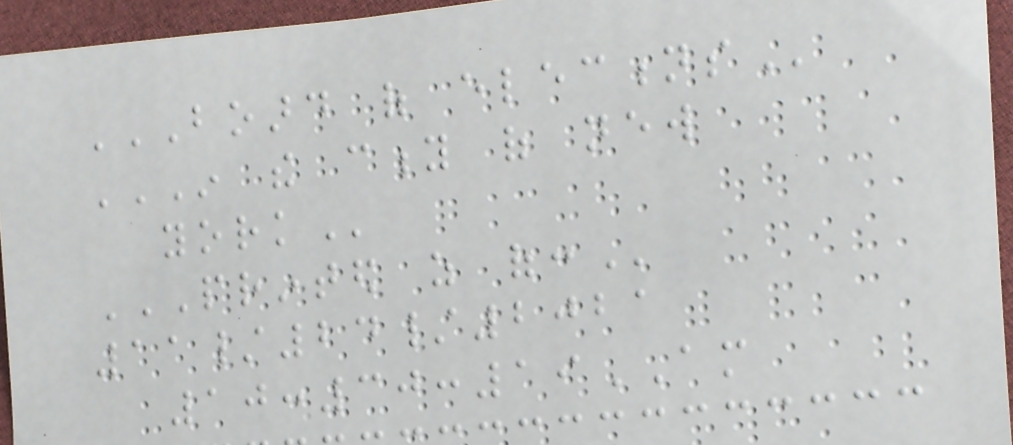BOARD OF ELECTIONS
IN THE CITY OF NEW
YORK
PRINTED AS OF:
11/24/2021
10:30:19AM
